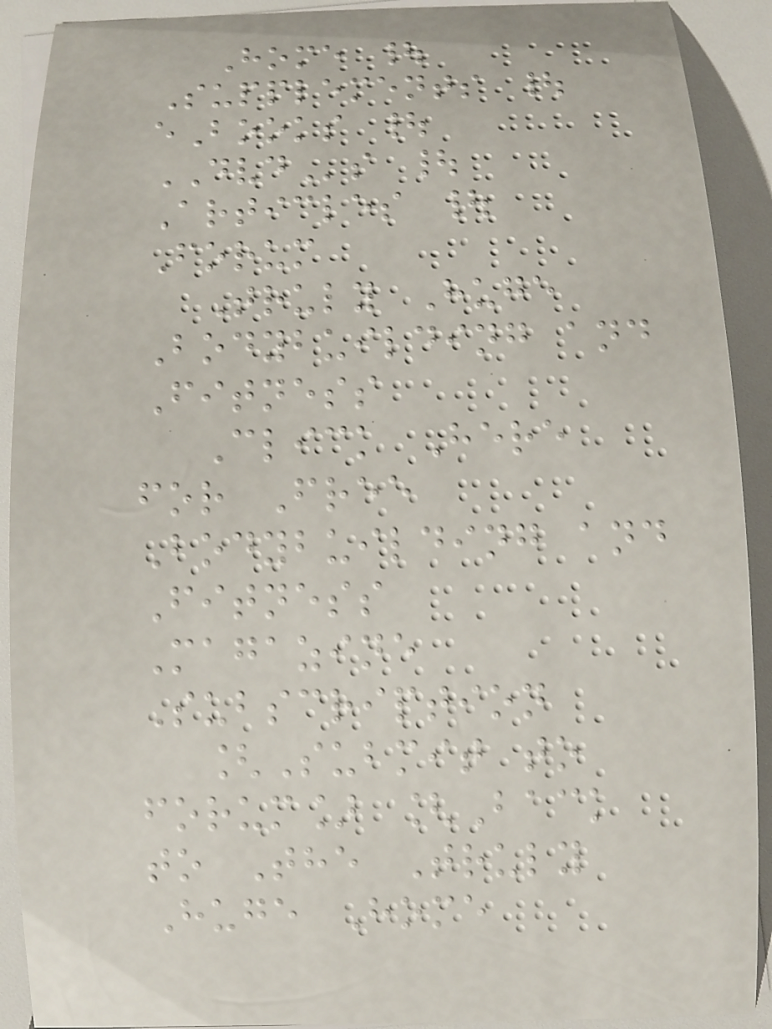Home |
Supplements |
eBooks |
DVDs |
Articles |
Forum
Truly Huge
Bodybuilding and
Fitness
Click Here
for Free
Bodybuilding and
Fitness
Magazine
Subscription
[Submit to
forum] [Back
to The Truly
Huge Home
